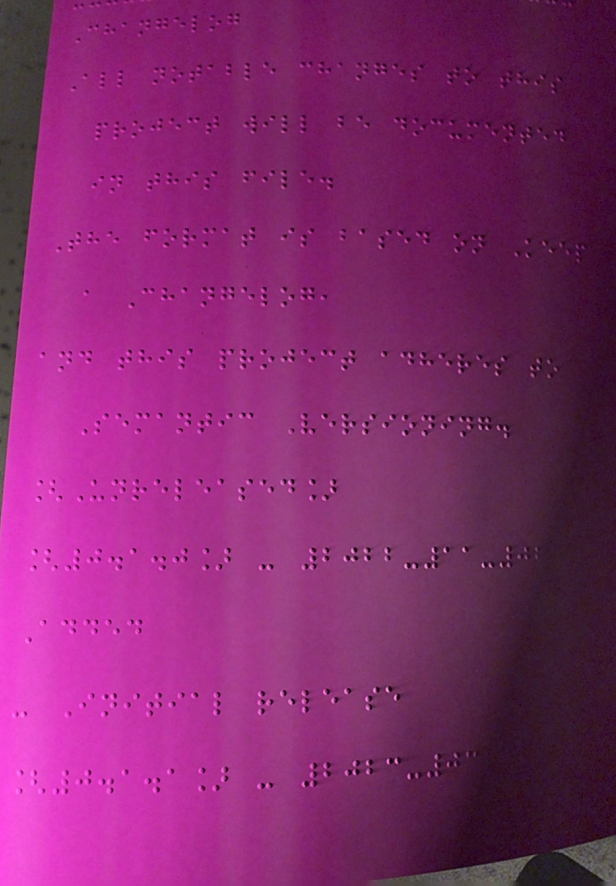Changelog
All notable changes to this
project will be documented
in this file.
The format is based on Keep
a Changelog,
and this project adheres to
Semantic Versioning.
[Unreleased]
[0.1.0] - 2022-11-02
Added
- Initial release
[0.1.1] - 2023-03-29
